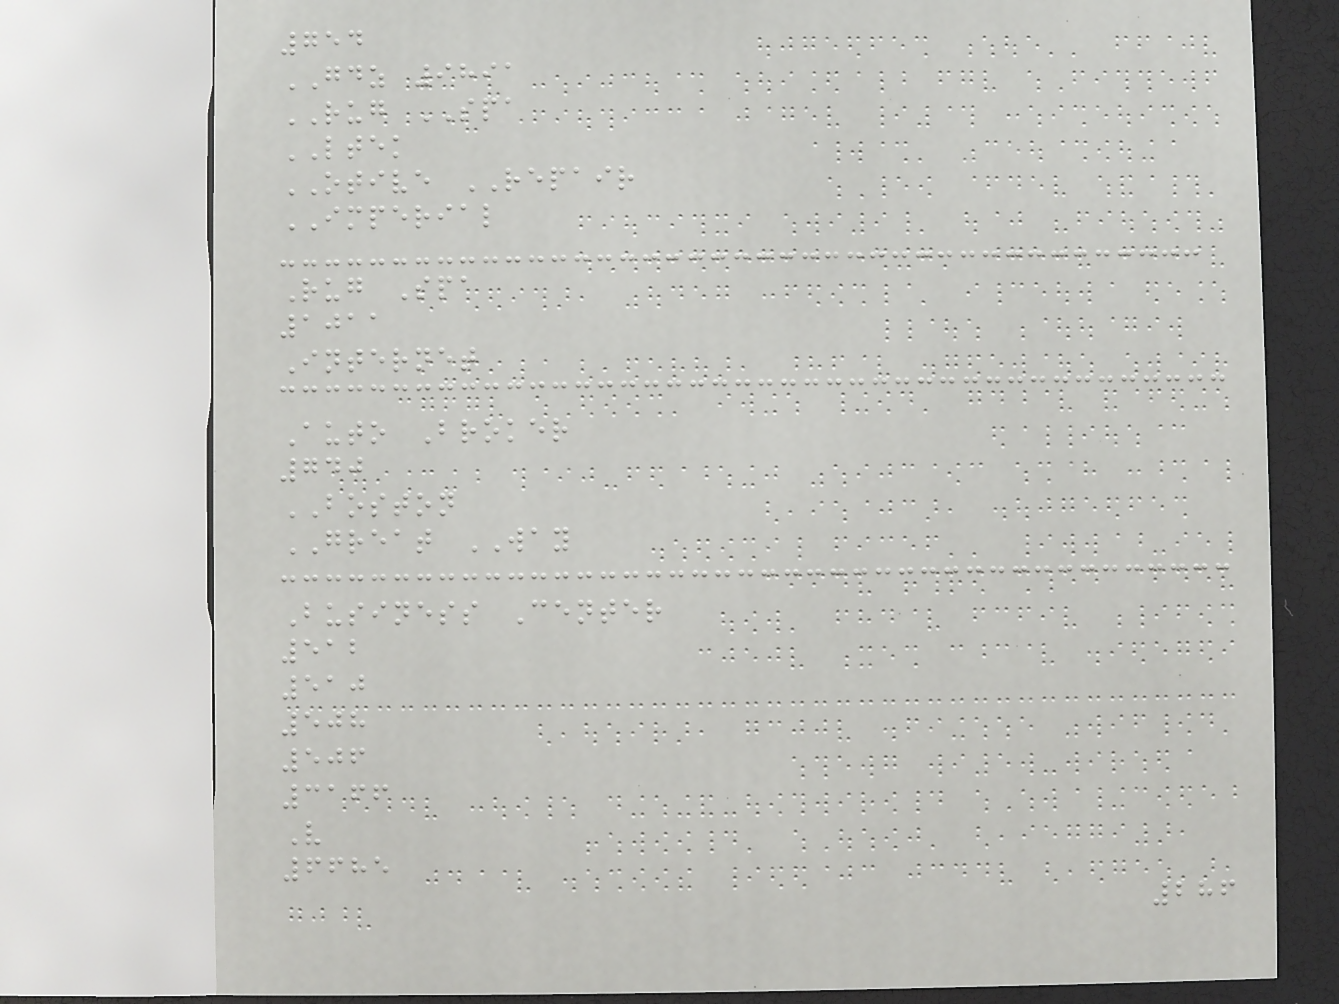754
GDZ 9891
RUG SPA
LTEK
OTIVE REPAIR
IMPERIAL
Rug Spa
1011
Internet
Auto Broker
740
BOSTON
GREAT WAY
Business Center
512
510
508
506
3166
V
6685
286
